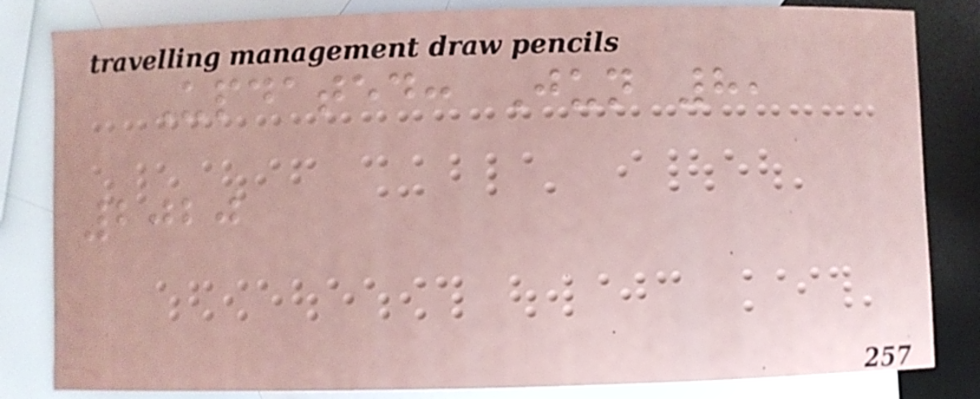Updated: Jun 8,
2020
